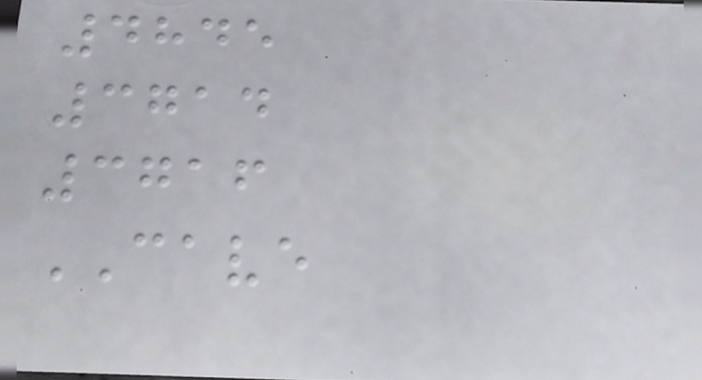4845
3714
3716
CAVE
